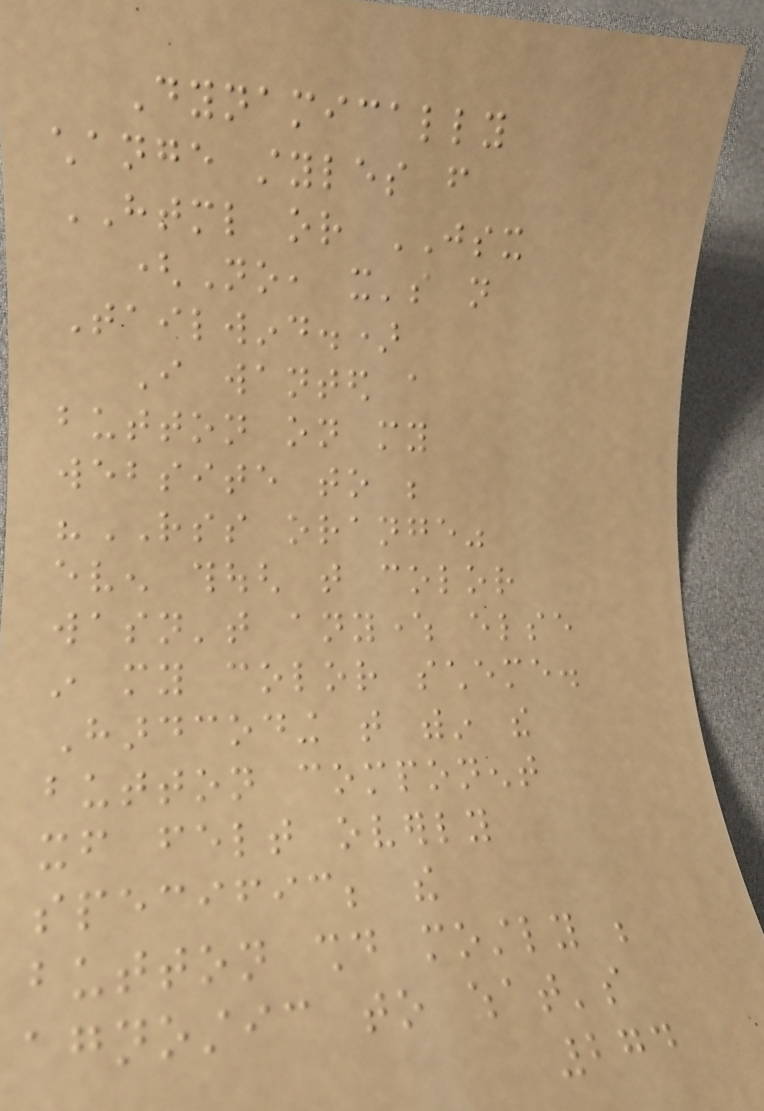Dynamically
change styles from
HTML or JSX
(No, it's not
Tailwind.)
I wanted a
button on my
website to be
"RSS orange"
even though that color
wasn't anywhere else
in my color scheme.
Hardcoding that within the
button component
itself felt overly
specific; the
button should mostly be
agnostic to what's
274
